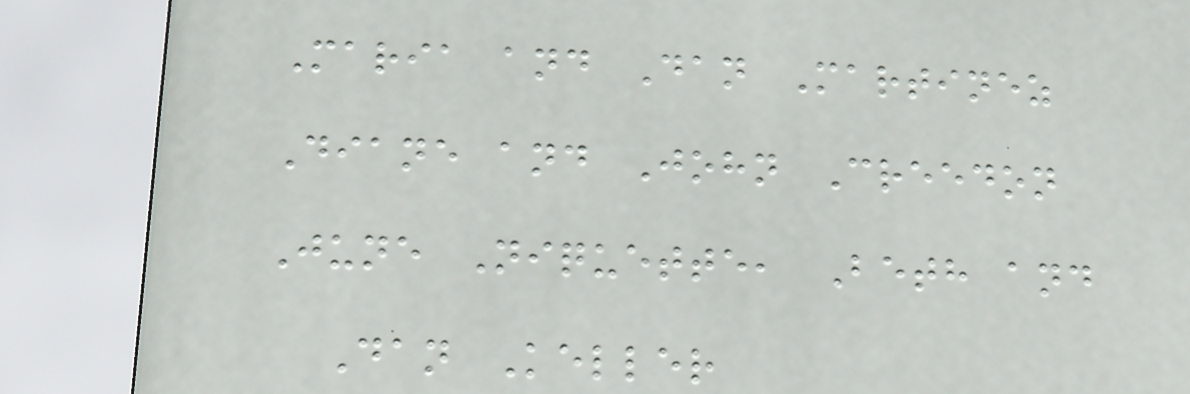Maria and Dan Martinez
Diane and John Creedon
June Niquette, Beth and
Dan Keller
